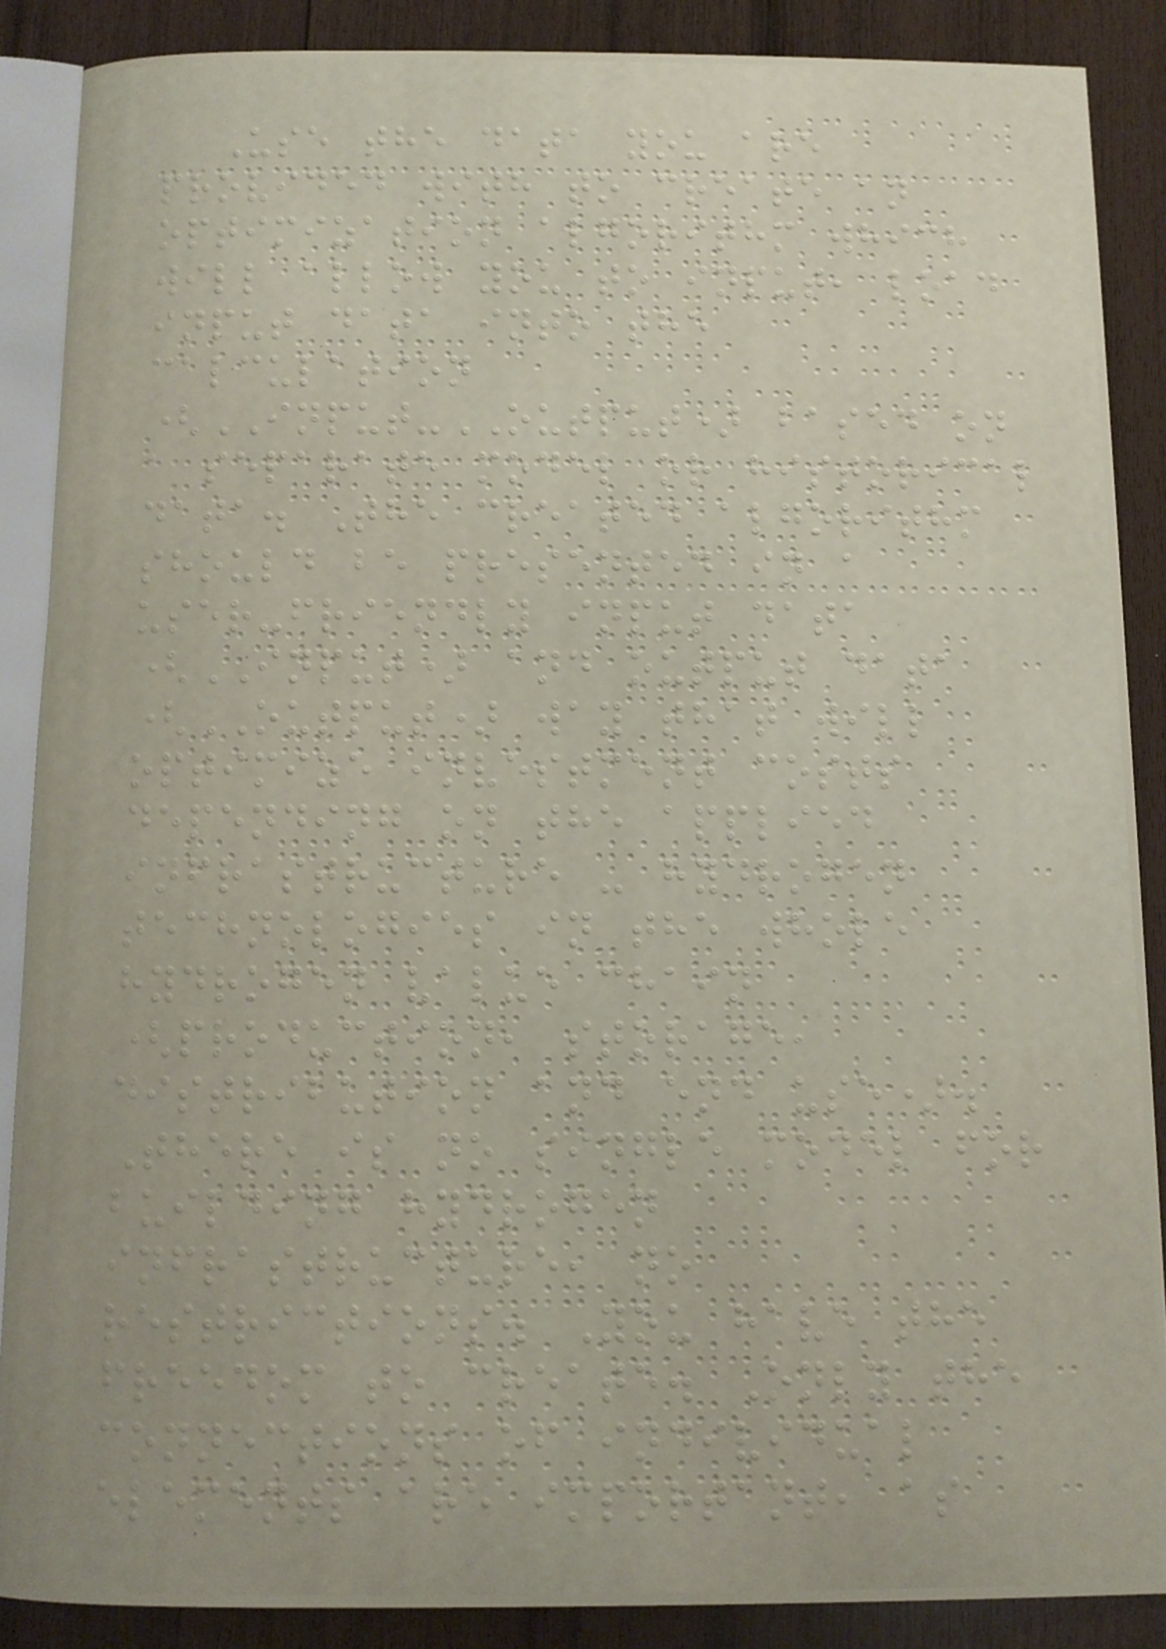Use the data you are
provided with to create an
optimization algorithm which
will allow you to input, load
input data into the
calculation
(INPUT-OUTPUT) based on
a separate model or historical
data. The created algorithm
should be presented in a
user-friendly input data
(INPUT) and output data
(OUTPUT) way that will
optimize investment costs
depending on the applied
infrastructure - hydrogen
technologies in the whole
hydrogen value chain
(production, storage,
distribution and end use).
There is no single model for
building hydrogen
infrastructure, no
restrictions. You have the
freedom to create. Only the
connections of individual
elements are important, as
